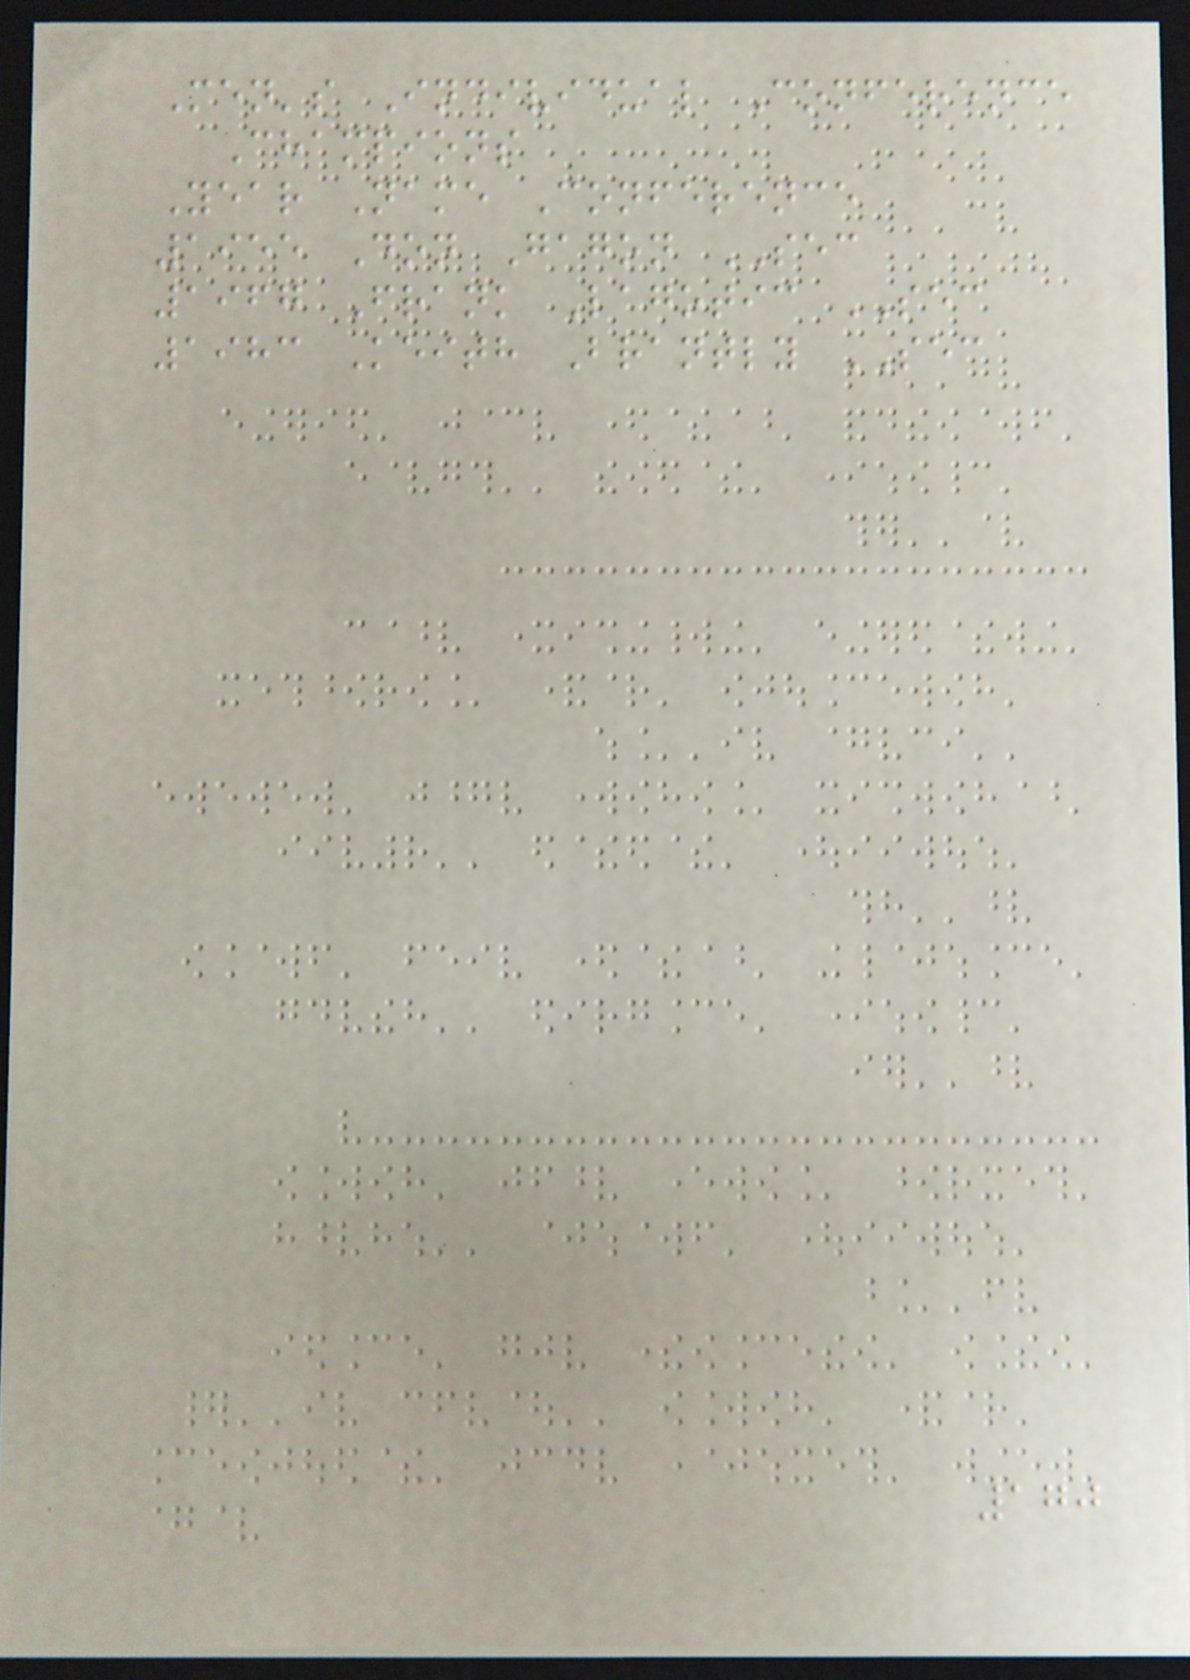Men's Individual Conference
Champions
Year Name Conference
1955 Don Gagon SEC
1967 Frank Lagotic SEC
1983 Keith Brantly SEC
170
